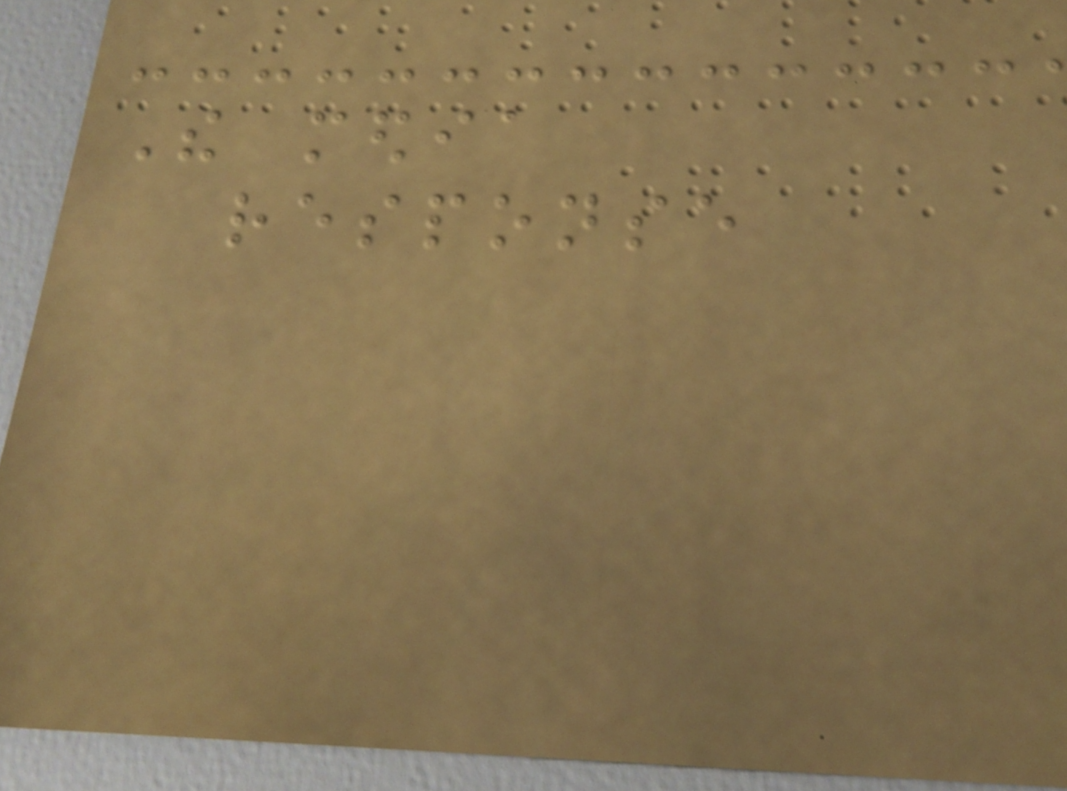The media
response
